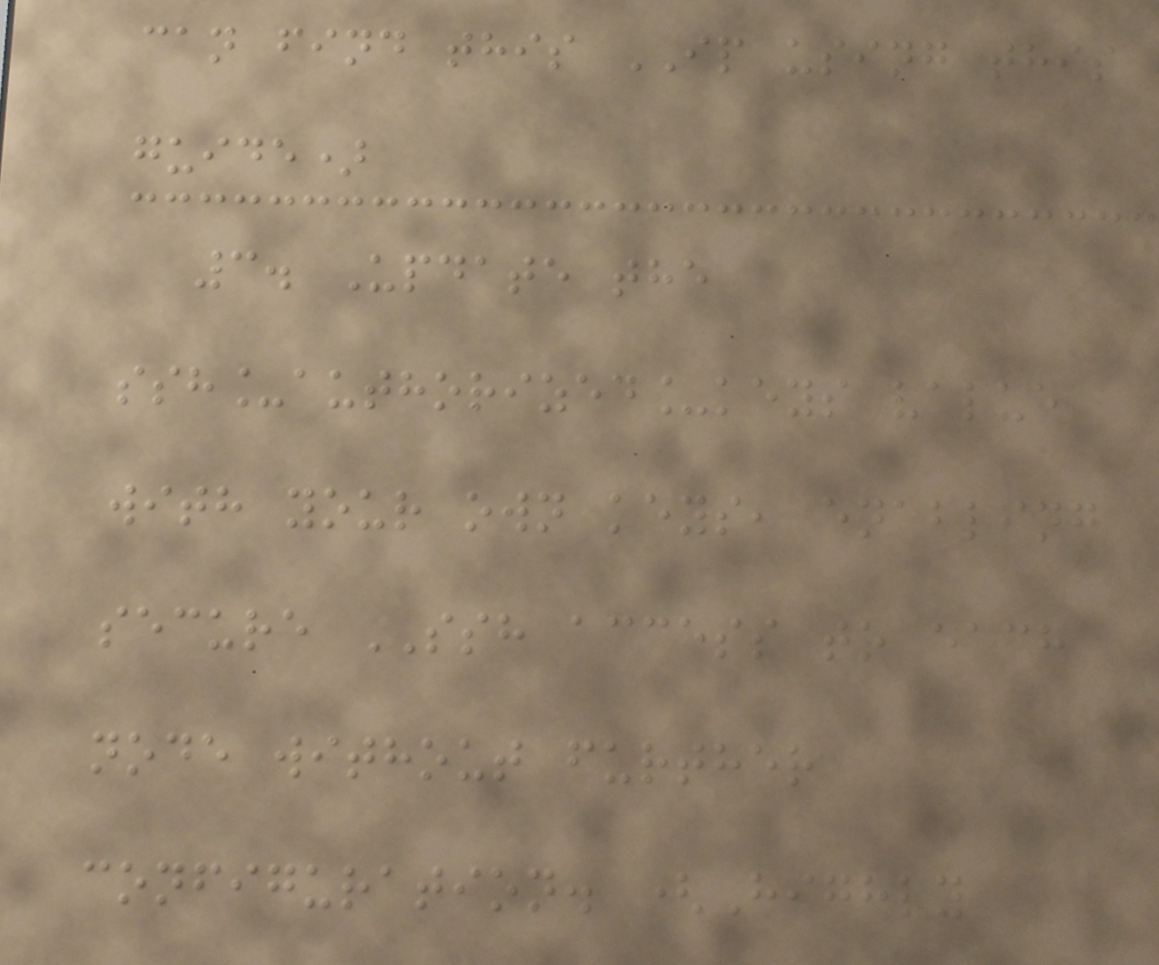can find this IP using this
guide)
3. Update the
ssh_authorized_keys value
with your own keys, enabling
secure SSH access to each
node without further
configuration. (Highly
